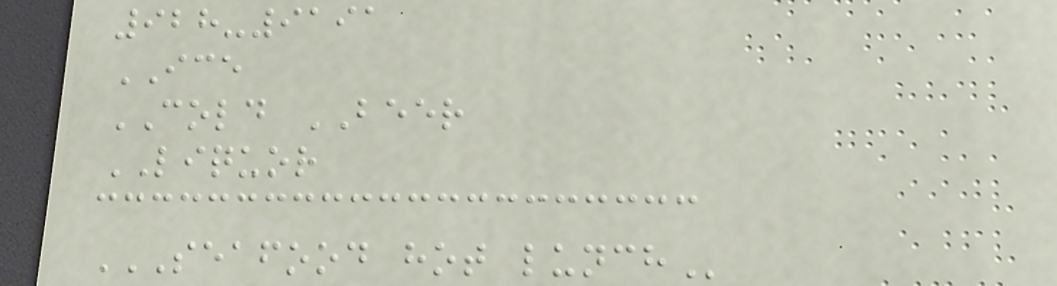928-9191
ICE
COLD BEER
LIQUOR
SEAFOOD HOT LUNCH
